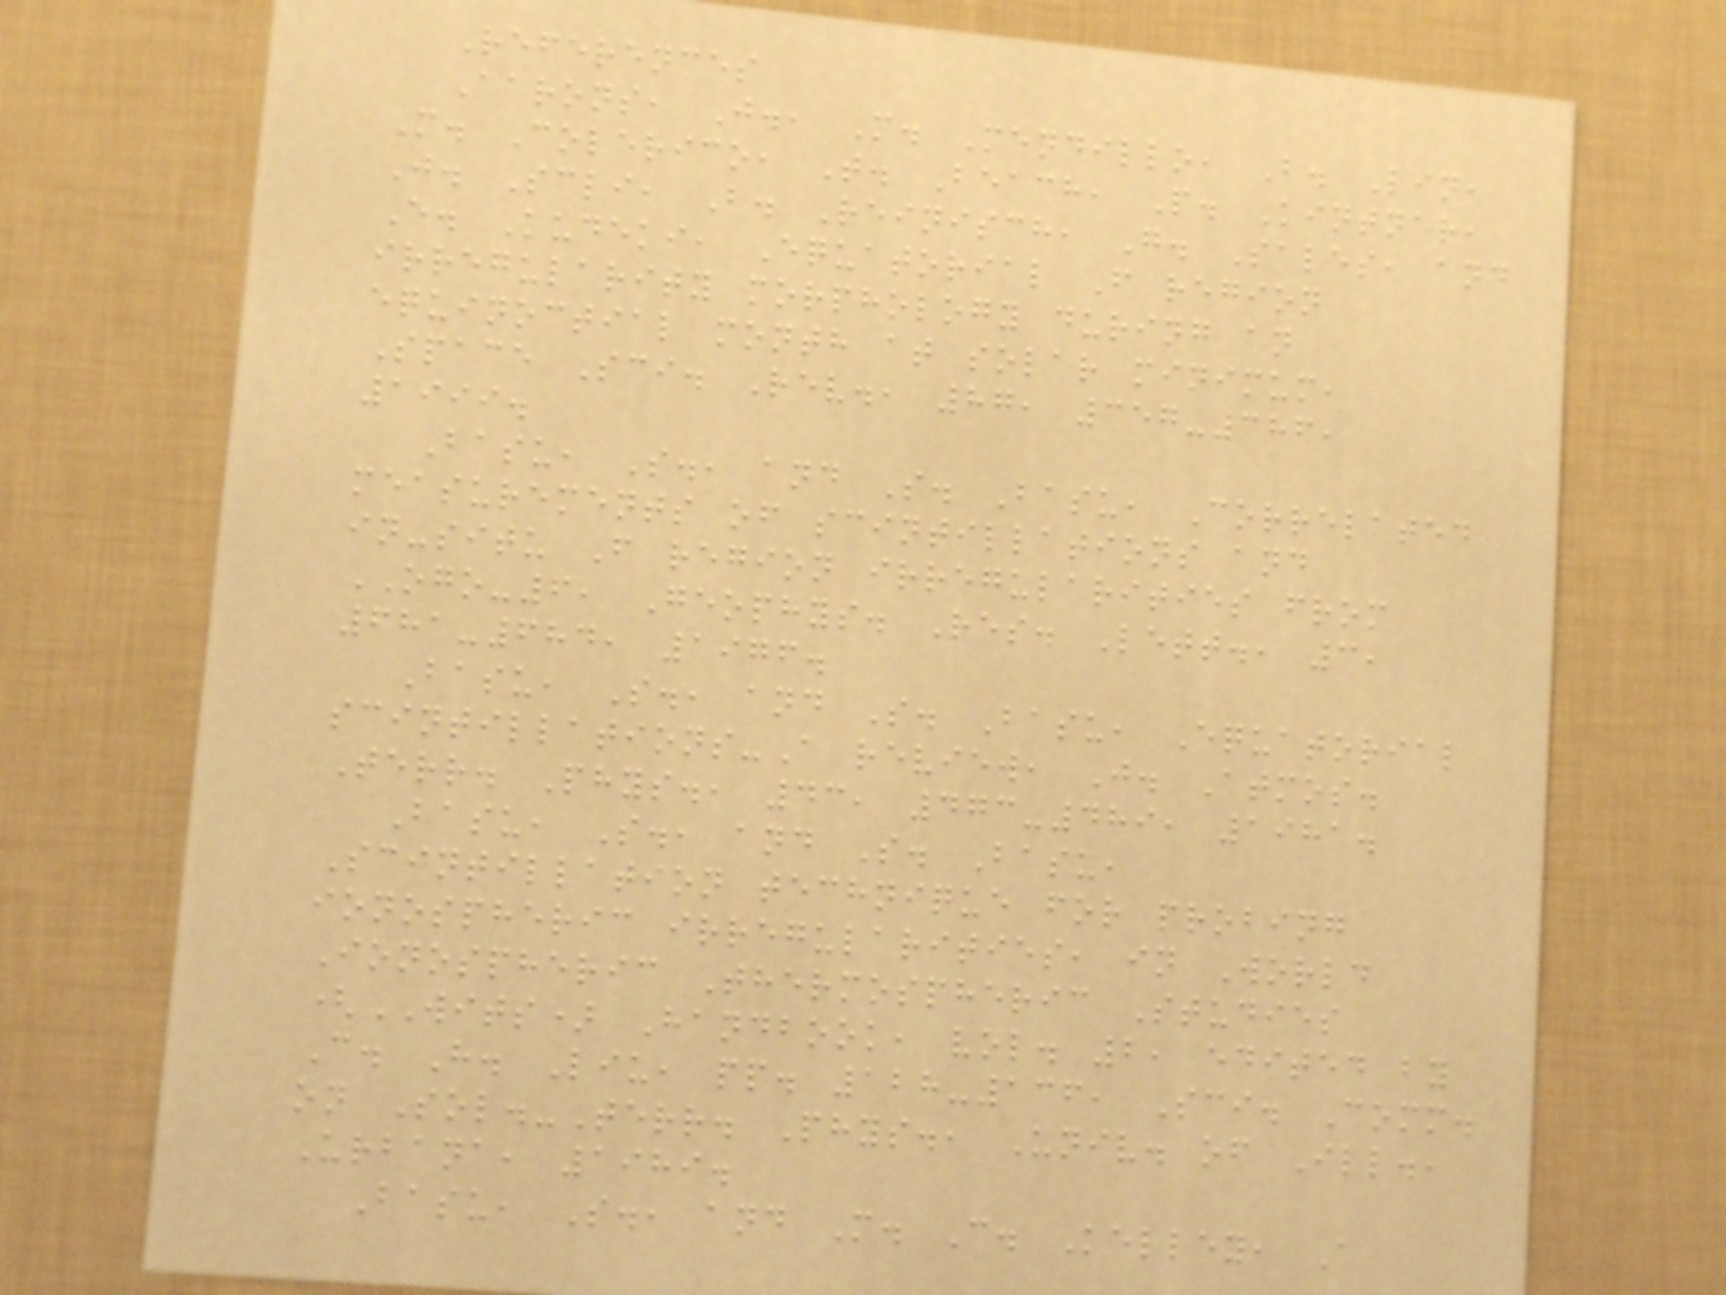References
Aarons, J., M. Mendillo, B. Lin,
M. Colerico, T. Beach, P. Kintner,
J. Scli, B. Reinisch, G. Sales, and
E. Kudeki, Equatorial F region
irregularity morphology during an
equinoctial month at solar minimum,
Space Sci. Rev., 87, 357-386,
1999.
Basu, S., and S. Basu, Correlated
measurements of scintillations and
in-situ F region irregularities from
OGO-6, Geophys. Res. Lett., 3,
681-684, 1976.
Basu, S., and S. Basu, Equatorial
scintillations-A review, J. Atmos.
Terr. Phys., 43, 473-489, 1981.
Basu, S., and S. Basu,
Scintillation technique for probing
ionospheric irregularities, in World
Ionospheric Thermospheric Studies
(WITS) Handbook, vol. 2, edited by
C. H. Liu, pp. 128-136, Sci. Comm.
on Sol.-Terr. Phys., Univ. of Ill.,
Urbana, 1989.
Basu, S., and M. C. Kelley, A
